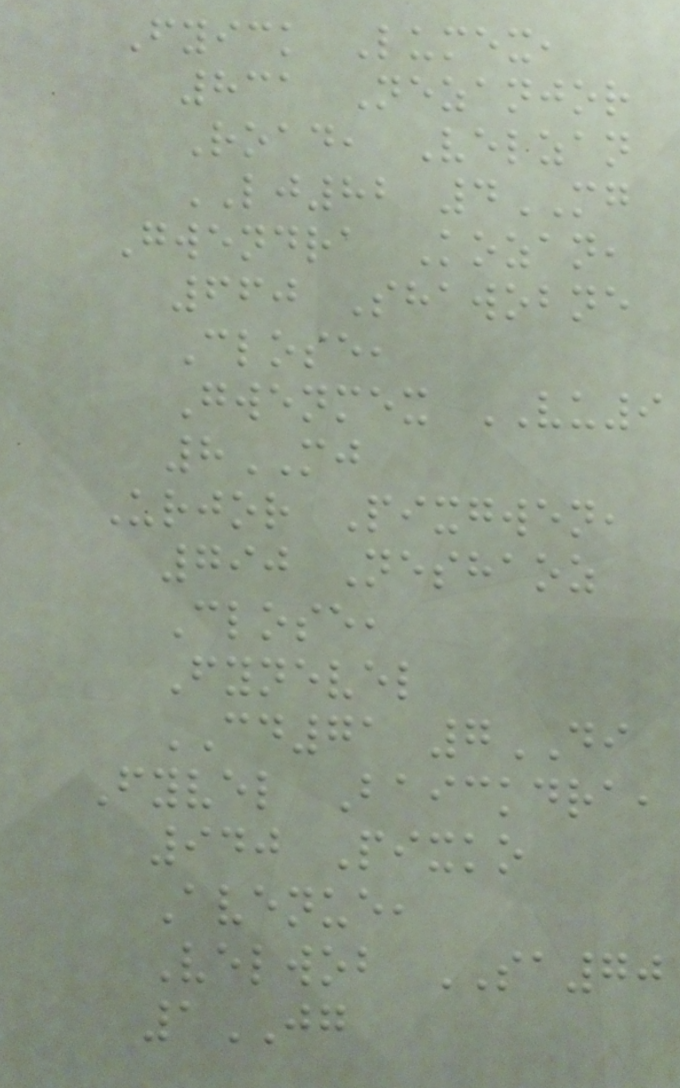Fyick Lumex,
831 Nezanjor
Road, Velzan
LJ82 4MG
Gwendra Kozan,
660 Shawobne
Close,
Gwenmex VU9
8MJ
Urjor Pixgwen,
790 Neshaoz
Close,
Fynevel
CD71 7DI
Fyvel Baickdra,
940 Pixko
Avenue,
Velwob SA70
1JG
